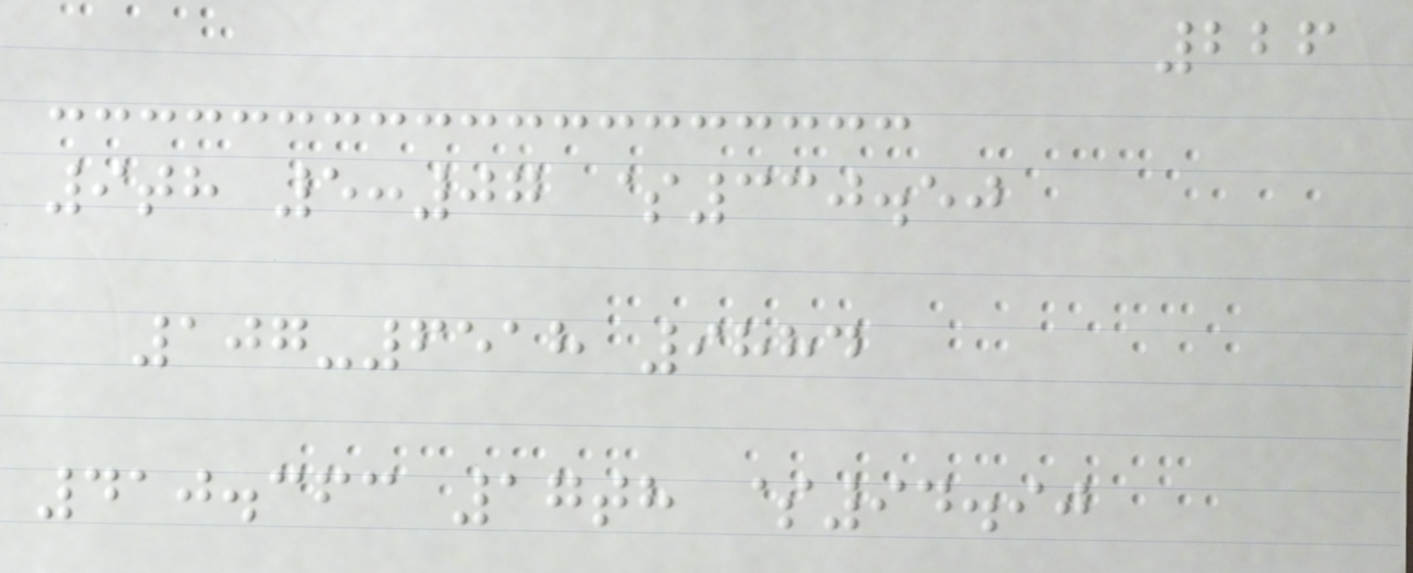226
9th 5:07 $330.50
107-6518 9884
410.363 17th $94.90
